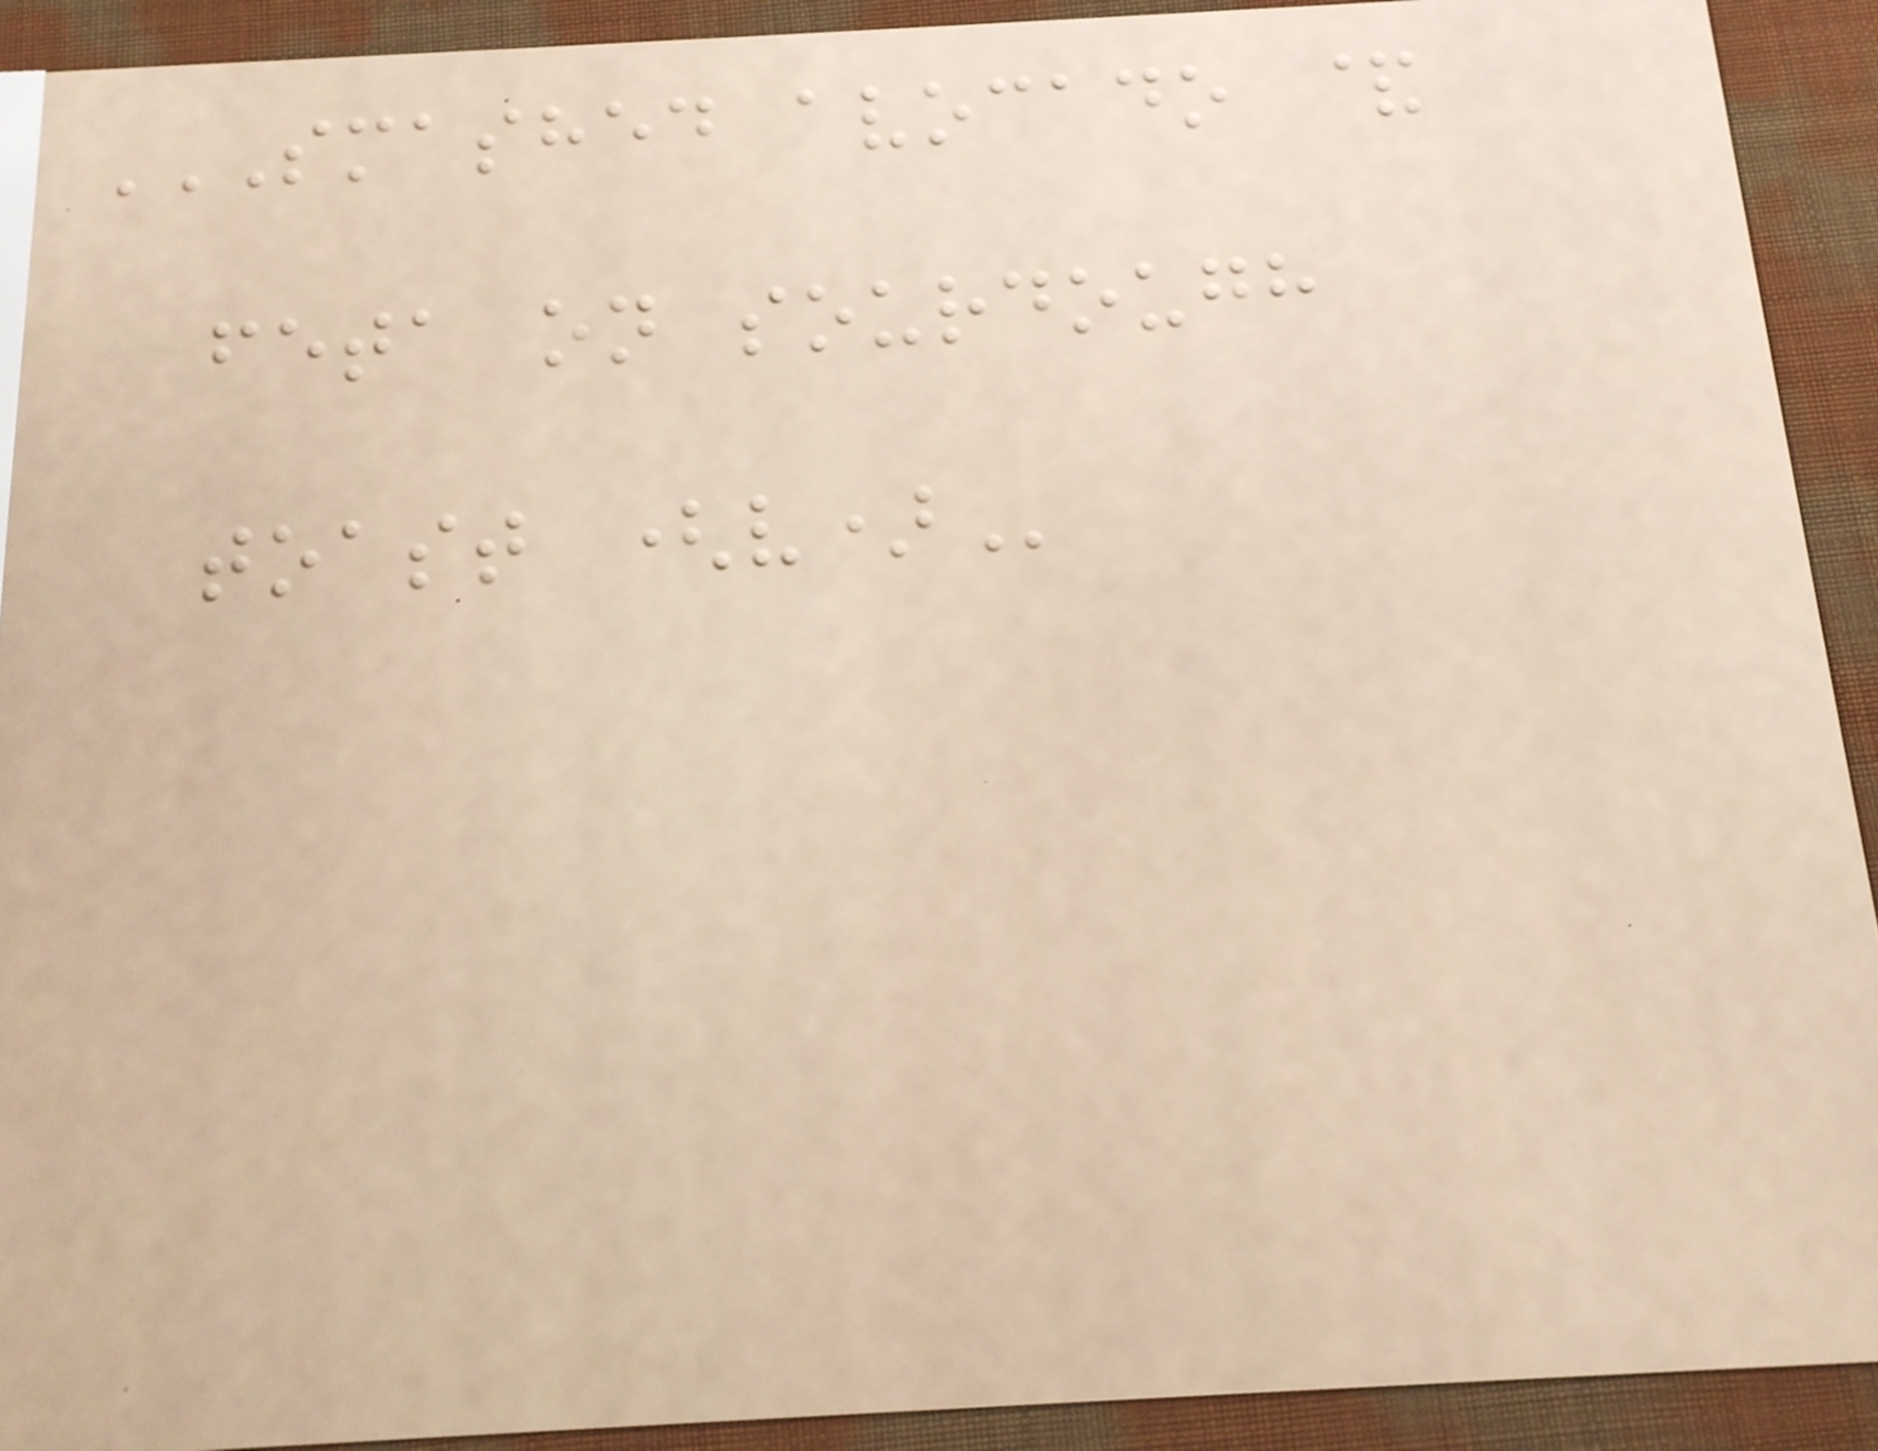SMASHED AVOCADO &
FETA ON SOURDOUGH
TOAST (V)
